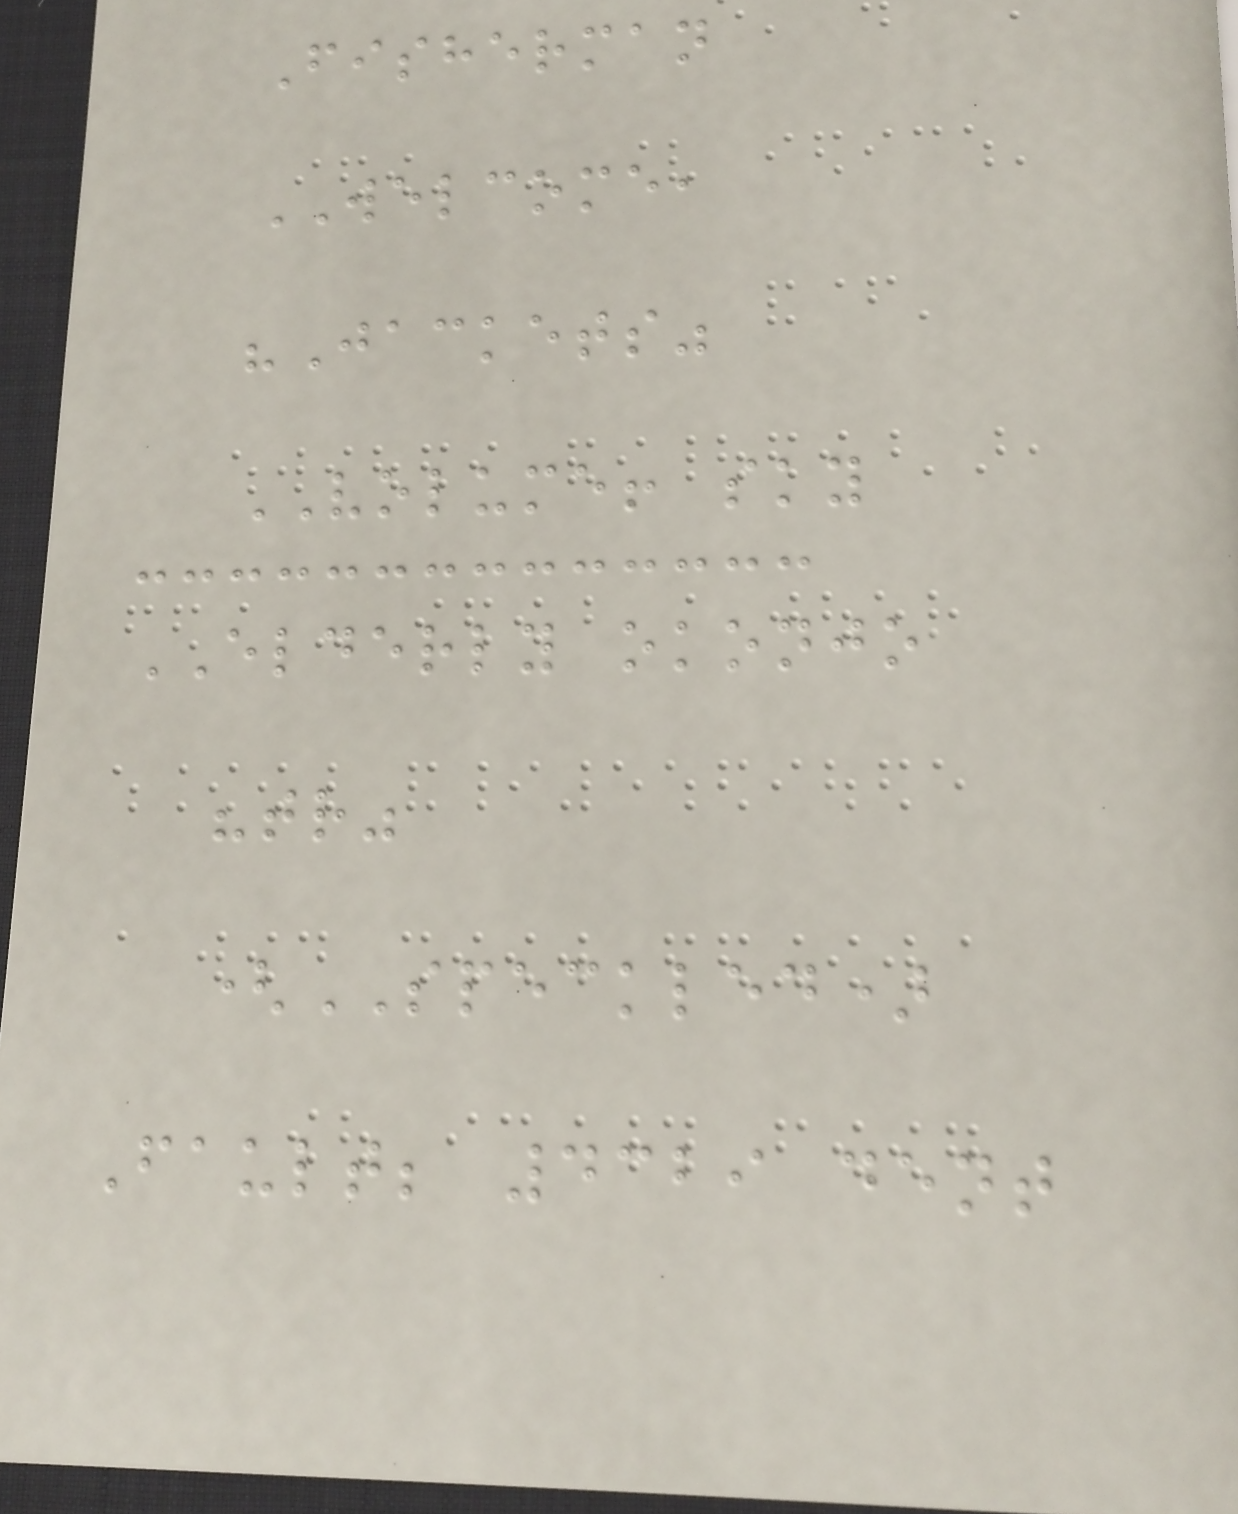Fisherman
WELCOME,
"Jackets"
VOLUME! sky
ELDERLY okonjo
"tr"
(SPECKLED)
Fault; 4329 dent
